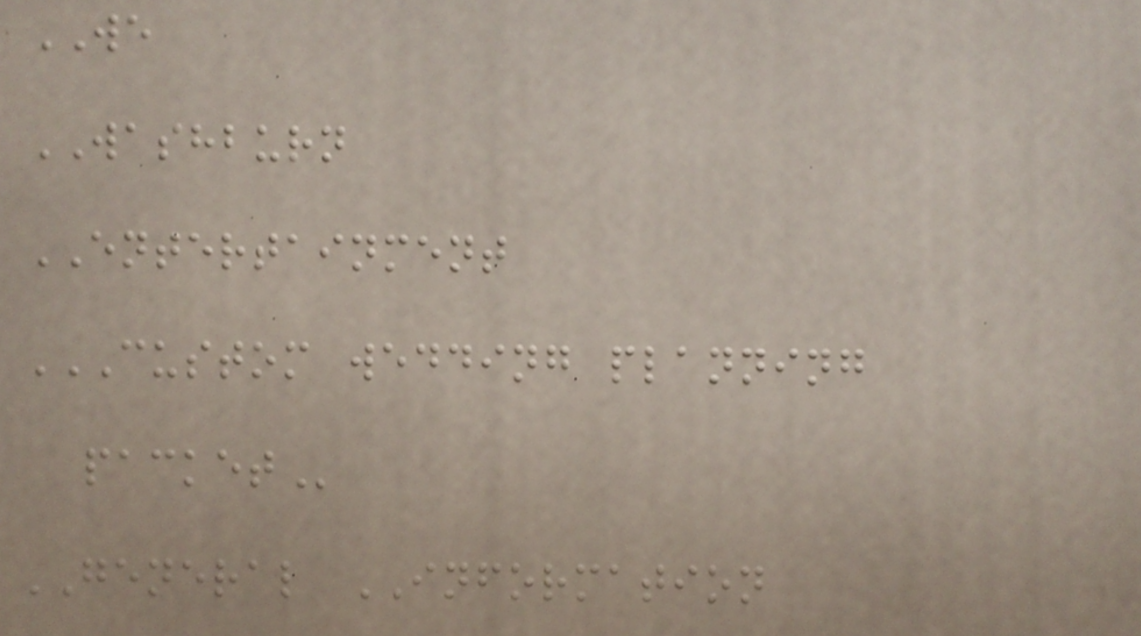WE
WASHBURN
ENTERTAINMENT
CUSTOM WEDDING PLANNING
PACKET
GENERAL INFORMATION
